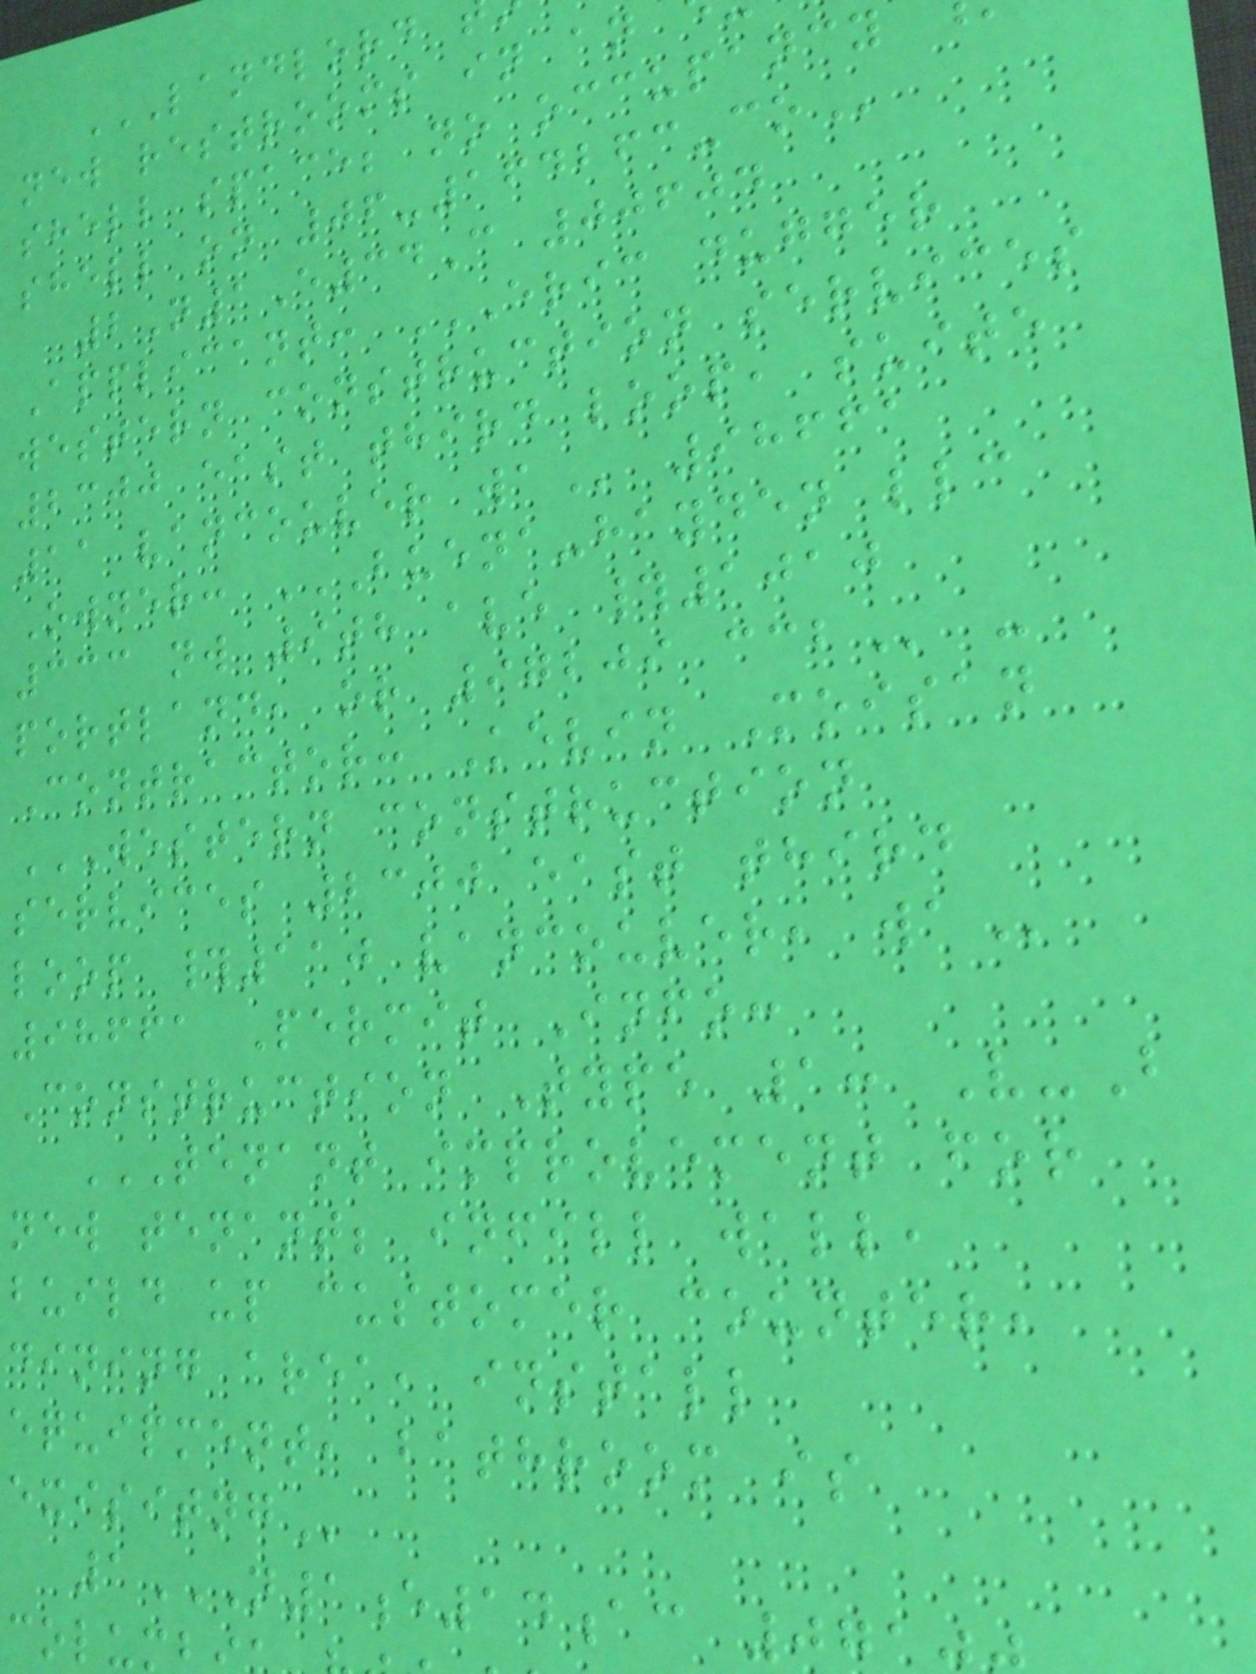new restrooms in an
shell space; no occupancy
shell on
2N1E34C 00604
Applicant: ERIC DUGGER
western construction services
2300 east third loop, suite
11 vancouver
Owner: BUENA-HAYDEN LLC
333 nw 9th ave #1010
portland, or 97209
Contractor: Kevin Moisan
WESTERN CONSTRUCTION
services 2300 east third
loop #110 vancouver,
98661 Permit Info:
Construction Type 1: V-B
TENANT IMPROVEMENT FOR
new tenant; infill wall,
build up customer counter,
dining area, install
equipment, bathroom is
